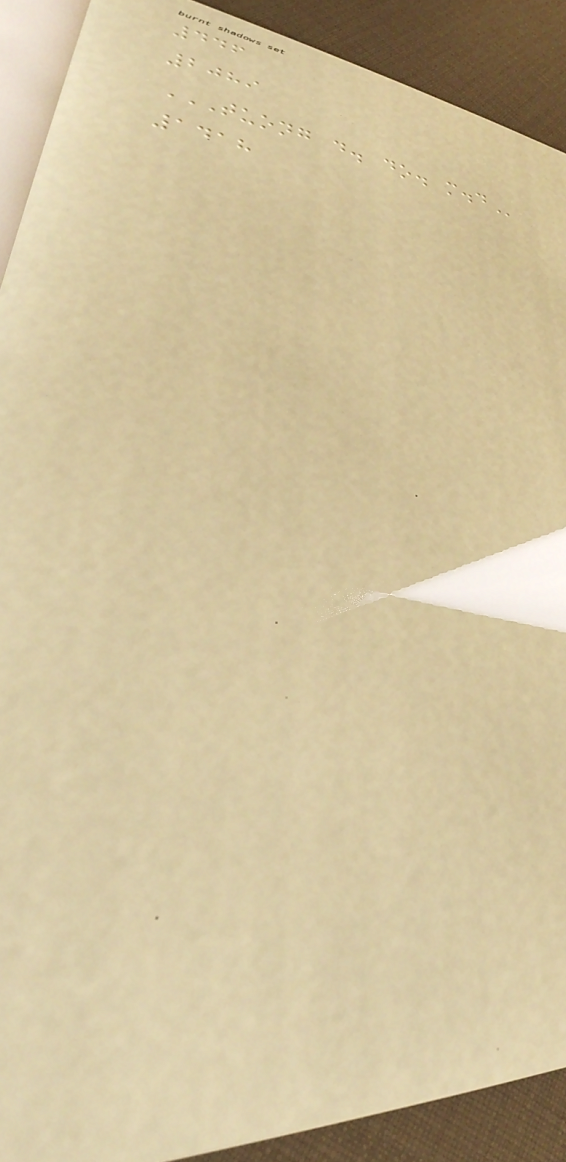446
2089
TUONG D. DO. M.D
1418
